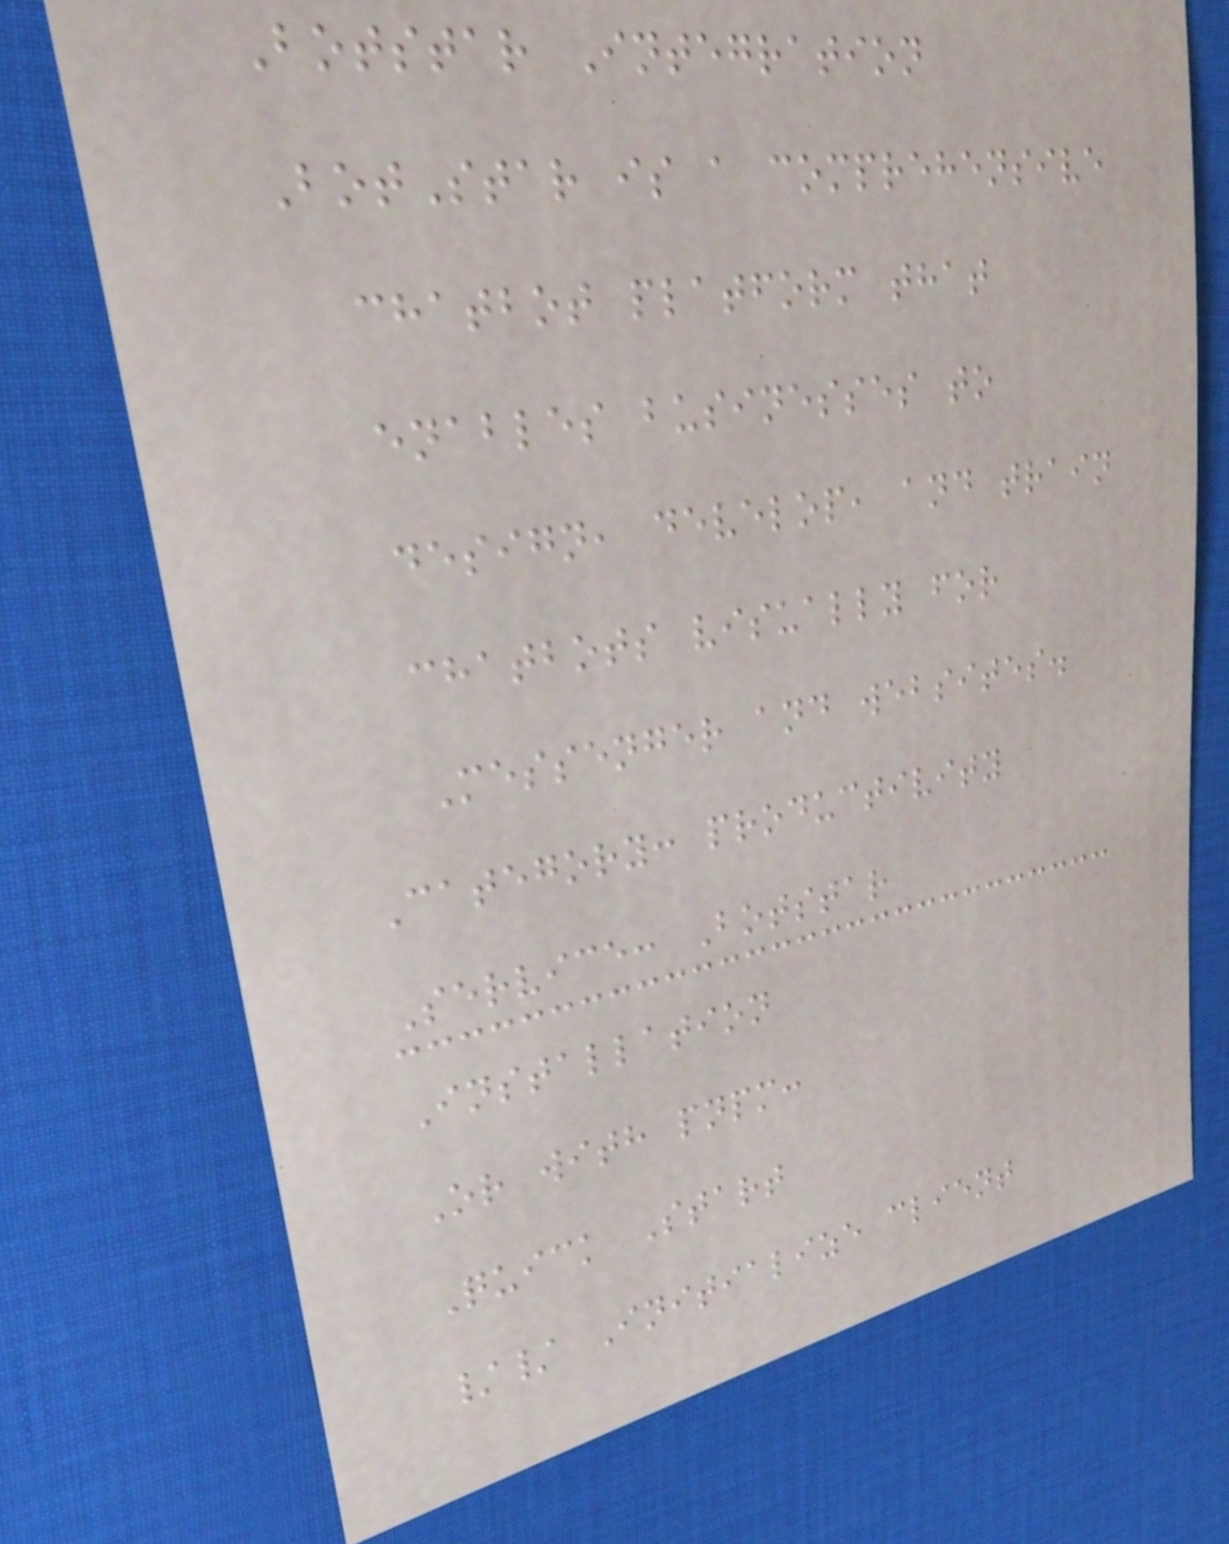Botstar Integration
BotStar is a comprehensive
chatbot platform that
enables businesses to
design, develop, and train
chatbots visually for
Messenger and websites.
Category: productivity
Service: Botstar
Installation
Or with pnpm:
Quick Start
// Initialize client
